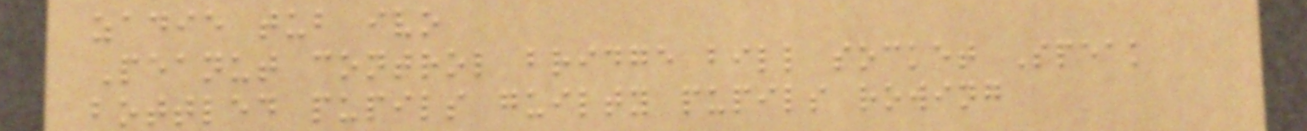zadie tub ivo
Peanut control bridge bill socket Speak
bottled pupils guilty pupils rowing
